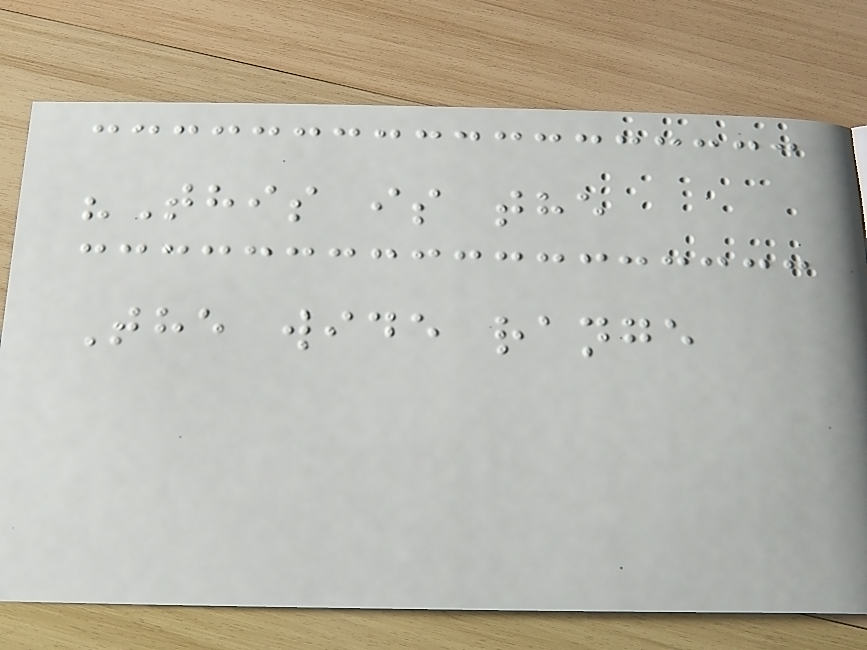"This is the
The wide range
